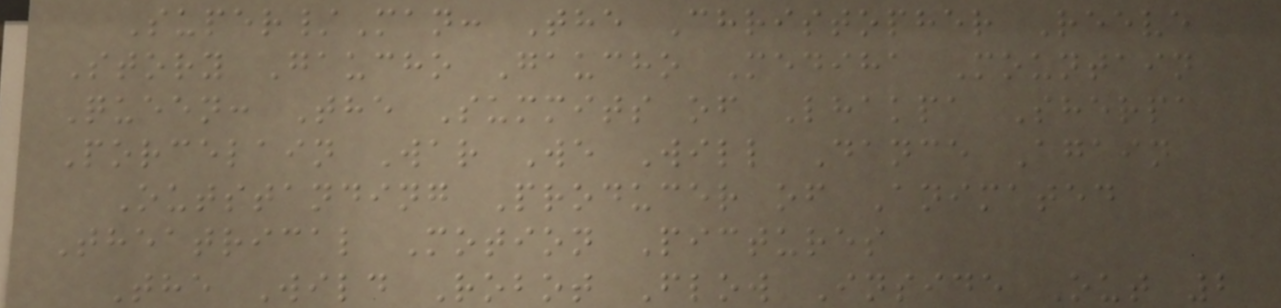Super/Man: The Christopher Reeve
Story Gaucho Gaucho Mediha Mountain
Queen: The Summits of Lhakpa Sherpa
Porcelain War We Will Dance Again
Outstanding Producer of Animated
Theatrical Motion Pictures
The Wild Robot Flow Inside Out 2
